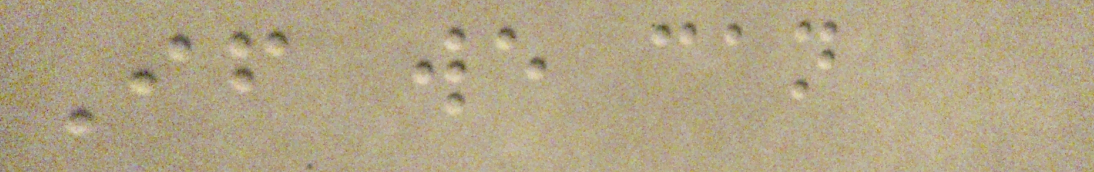If we can
